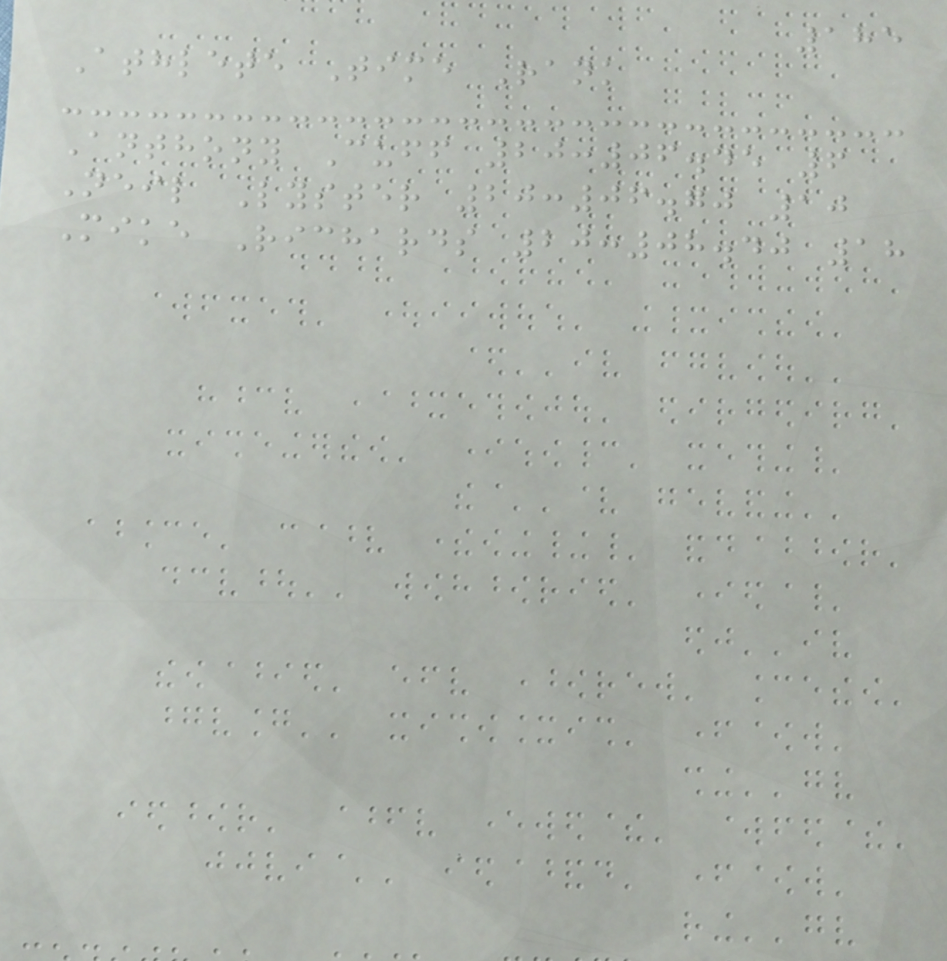185
Athlete Time Rank
Anthony Cuff 20:06.45 6
Neil Lyster 20:06.70 10
Mike Richards 20:08.40 18
